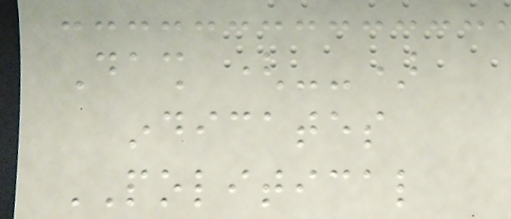Dash (--)
indicates
POLITICAL
